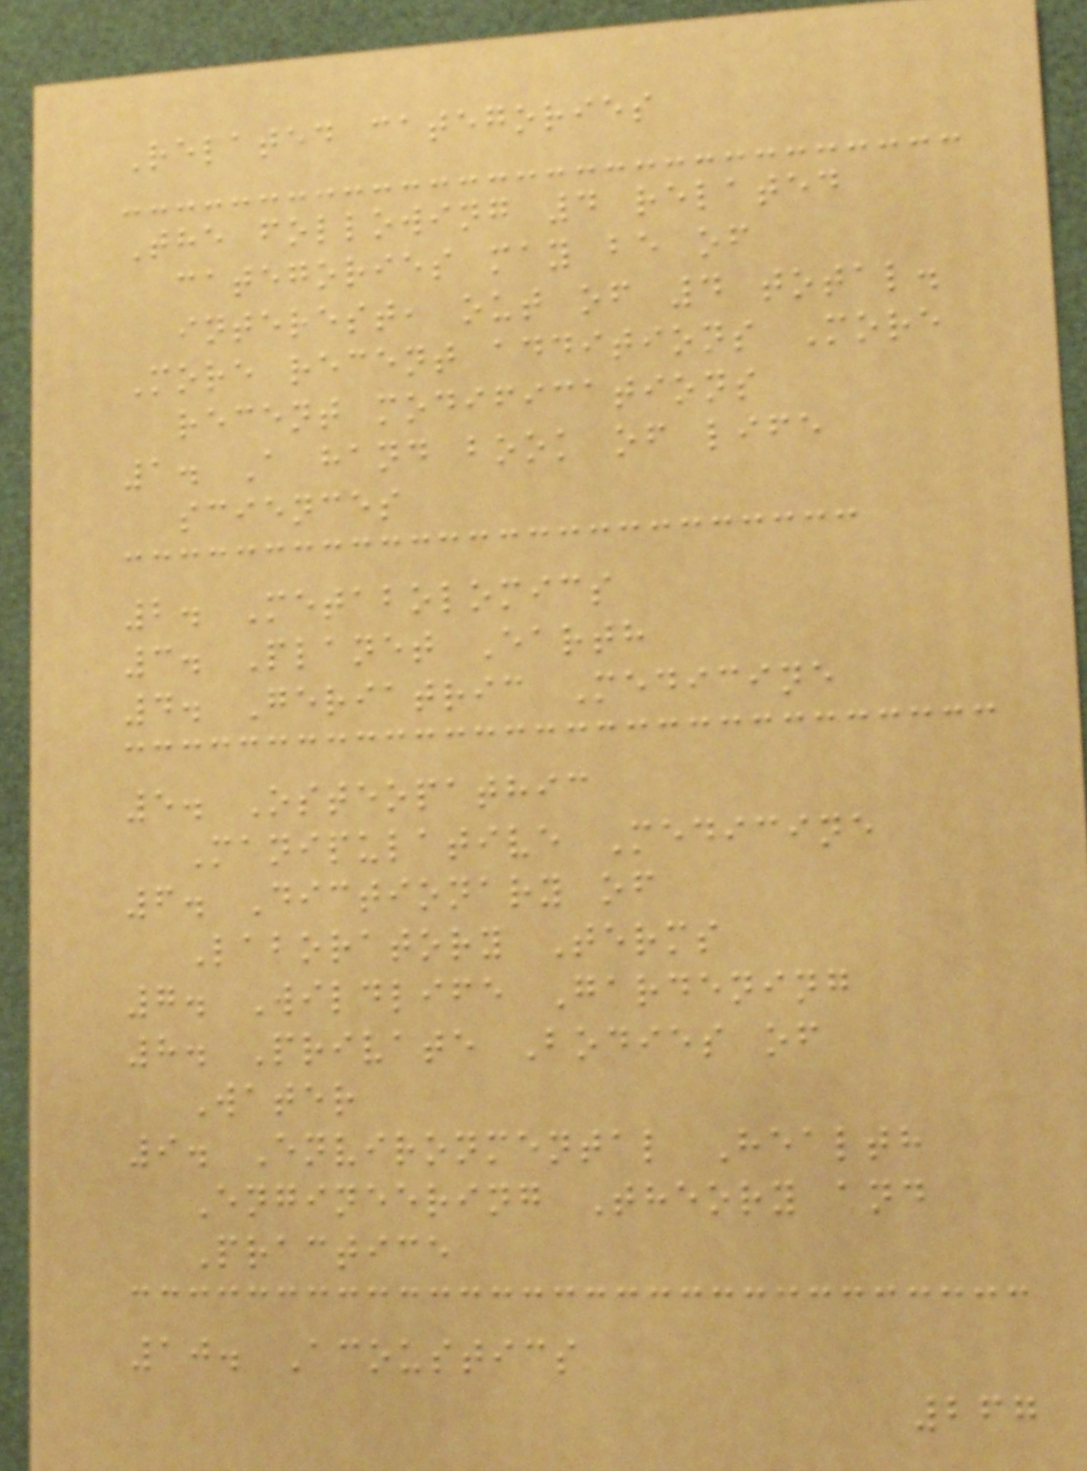Related categories
The following 4 related
categories may be of
interest, out of 4 total.
More recent additions More
recent modifications
1. A hand book of life
sciences
2. Metabolomics
3. Planet Earth
4. Geriatric Medicine
5. Osteopathic
Manipulative Medicine
6. Dictionary of
Laboratory Terms
7. Wildlife Gardening
8. Private Bodies of
Water
9. Environmental Health
Engineering Theory and
Practice
10. Acoustics
267
